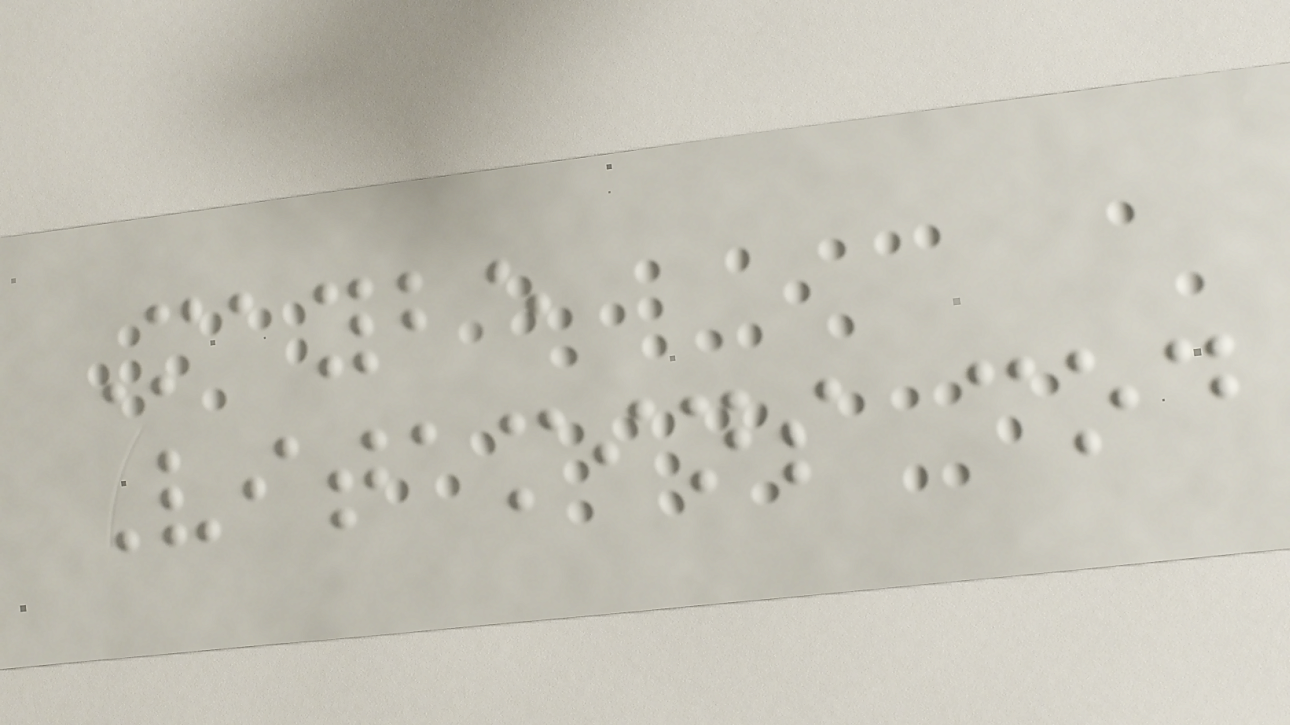Maybe
Vitamins cod
